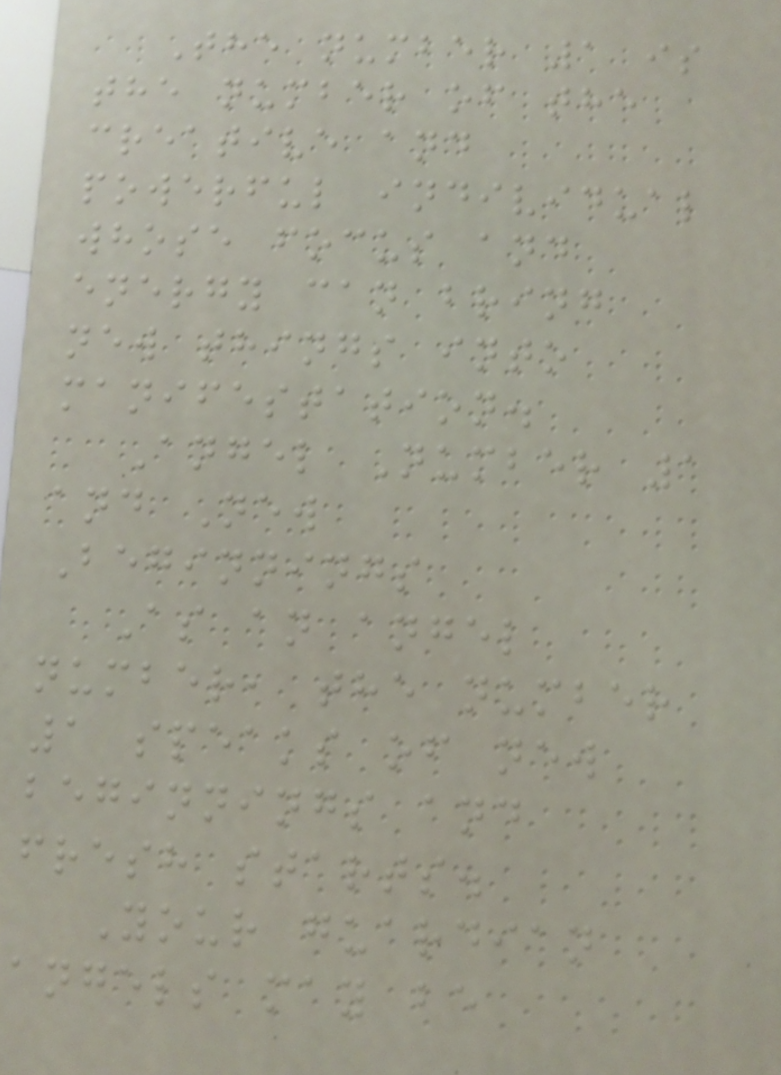The number 1 is
the number of the
creative and
powerful individual
whose focus and
energy can bring
new things into
manifestation.
Angel Number 1
and New
Beginnings
As an angel
number, the number
1 speaks of new
beginnings and
fresh starts.
Your guardian
angels may be
